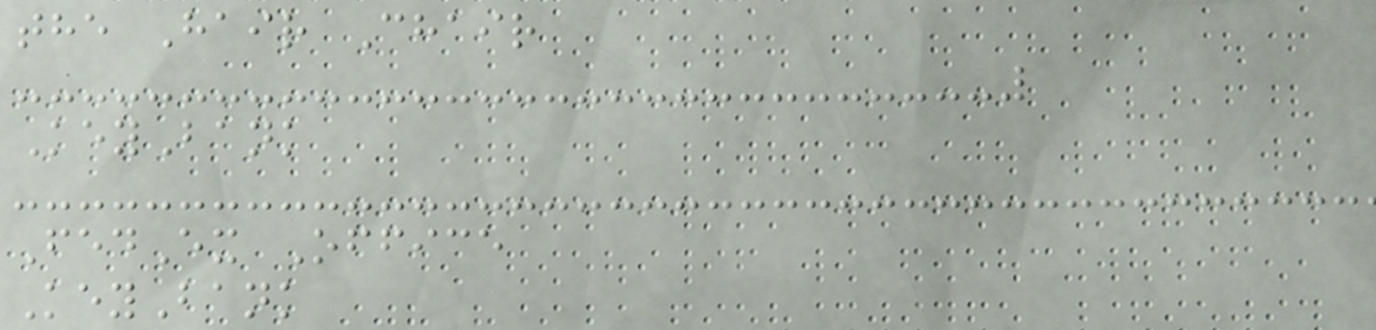the Hair Chair
KeyBank
FedEx Office
KeyBank
